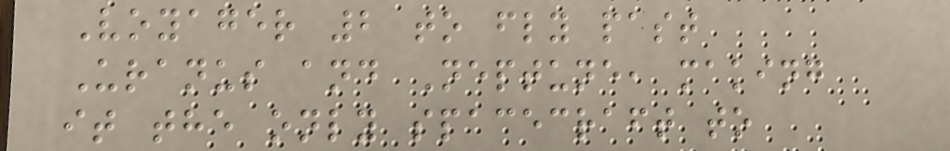Voyager 2 to fly past
Uranus and Neptune, making
it the only spacecraft to
